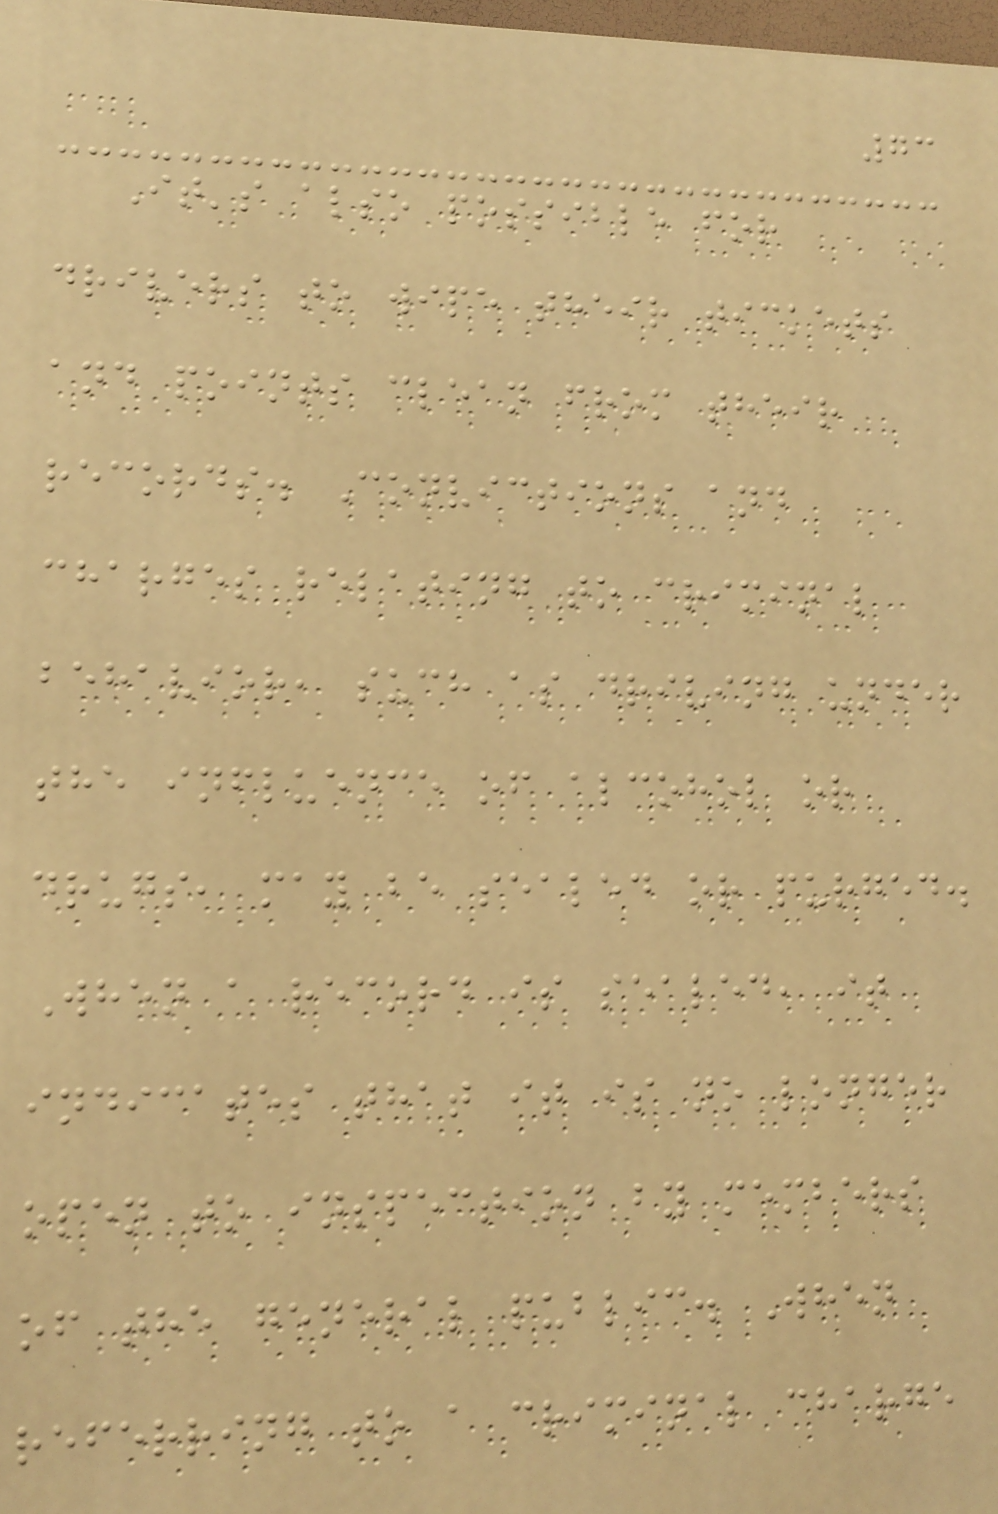73
It's also possible for
drivers to wipe their tickets
and points clean from their
records. Convictions and
charges relating to criminal
behavior, such as driving under
the influence of alcohol or
drugs, may be sealed or purged.
When a record is sealed, it
indicates that it is no longer
open to inspection by members
of the general public. When
referring to a criminal charge
